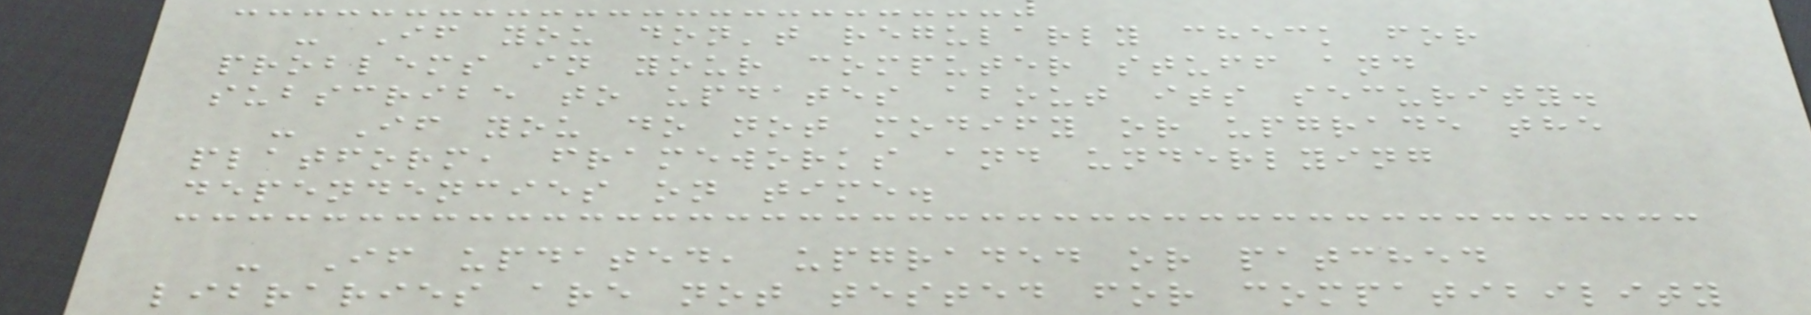- If you don't regularly check for
problems in your computer stuff and
subscribe to updates about its security.
- If you do not modify or upgrade the
platform, frameworks and underlying
dependencies on time.
- If updated, upgraded or patched
libraries are not tested for compatibility
